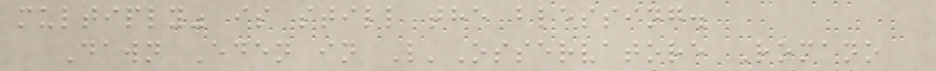multiply" is still the blessing.
Dawn Eden in L'Osservatore Romano
